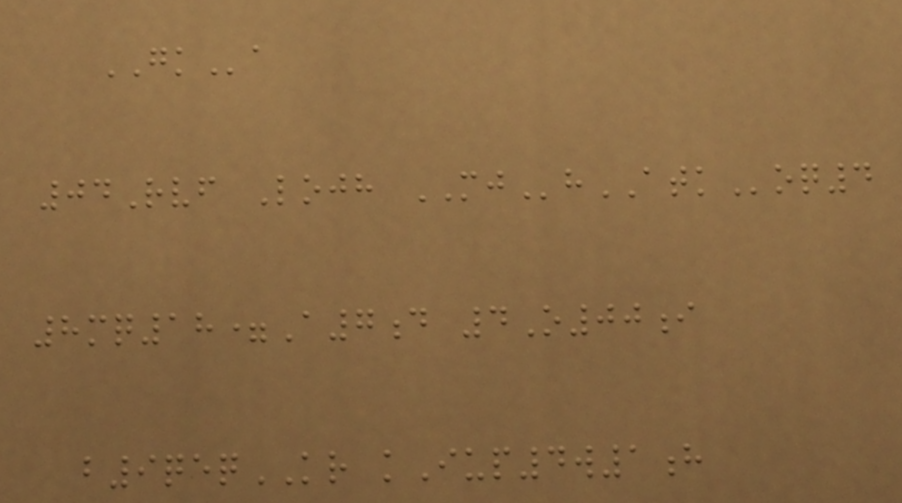GKa
04Rvf Lojh MJhATKoq4
8mq18=A7d 4O00i
b9qeqKR kIup4w1h
